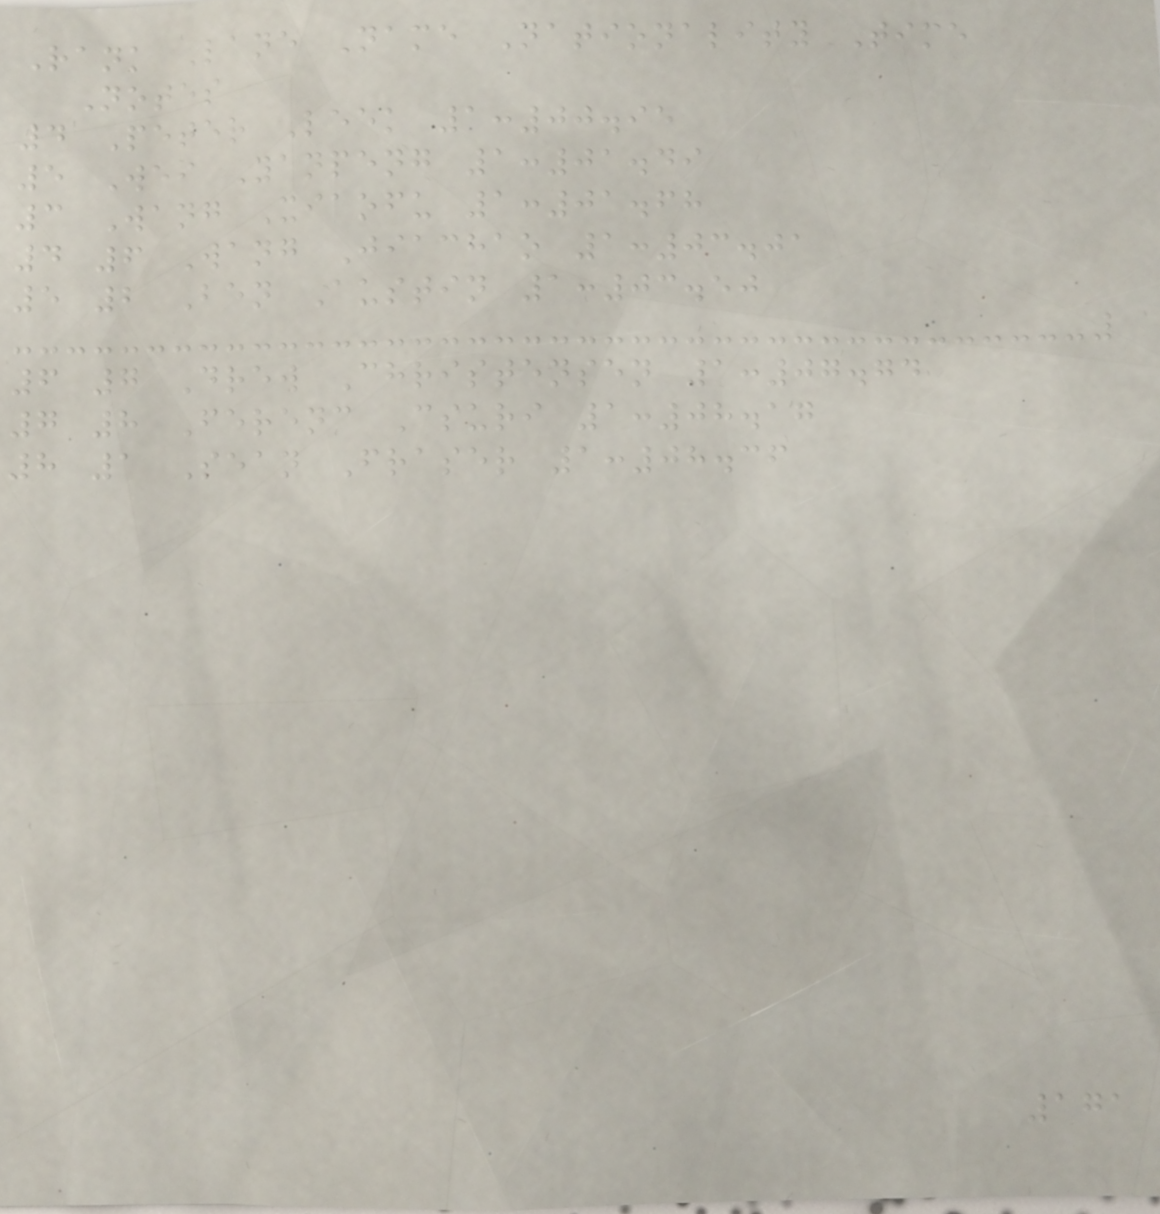Rank Lane Name Nationality Time
Notes
4 Peter Leek 1:00.95
5 Wei Yanpeng 1:01.49
3 Wang Xiaofu 1:01.68
4 6 Wang Jiachao 1:03.01
5 2 Ben Austin 1:03.50
6 7 Drew Christensen 1:07.74
7 8 Ferenc Csuri 1:08.17
8 1 Sean Fraser 1:08.36
171
